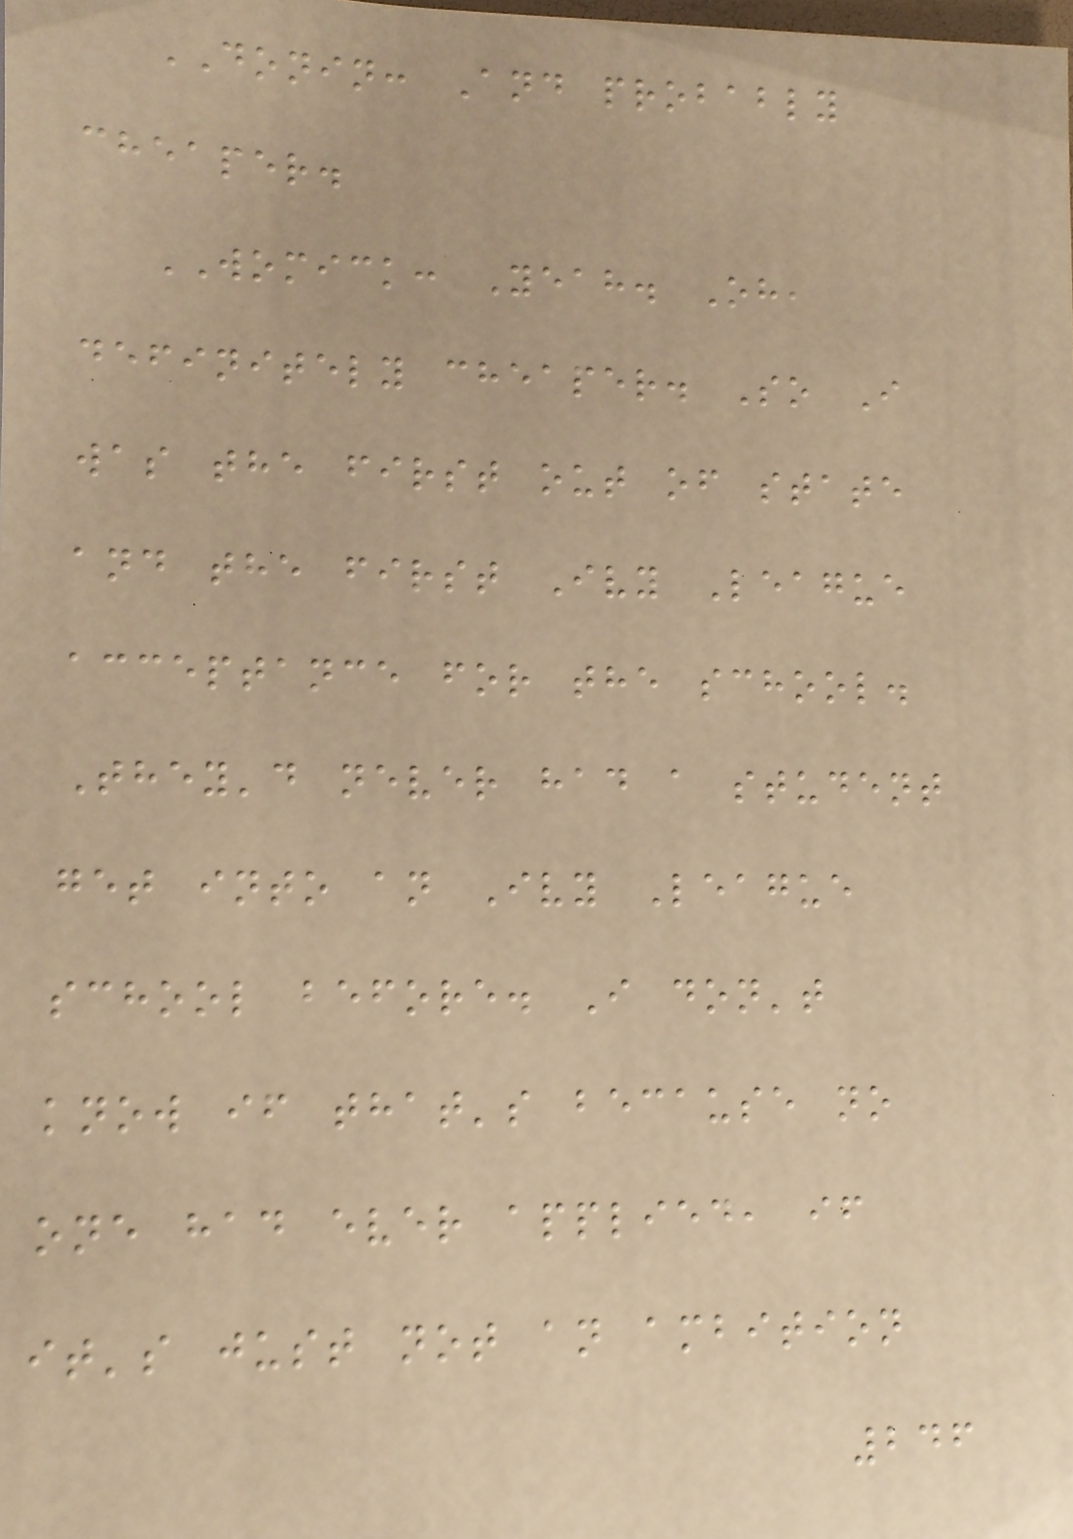DONIN: And probably
cheaper.
WOMICK: Yeah. Oh,
definitely cheaper. So I
was the first out of state
and the first Ivy League
acceptance for the school.
They'd never had a student
get into an Ivy League
school before. I don't
know if that's because no
one had ever applied, if
it's just not an ambition
246
